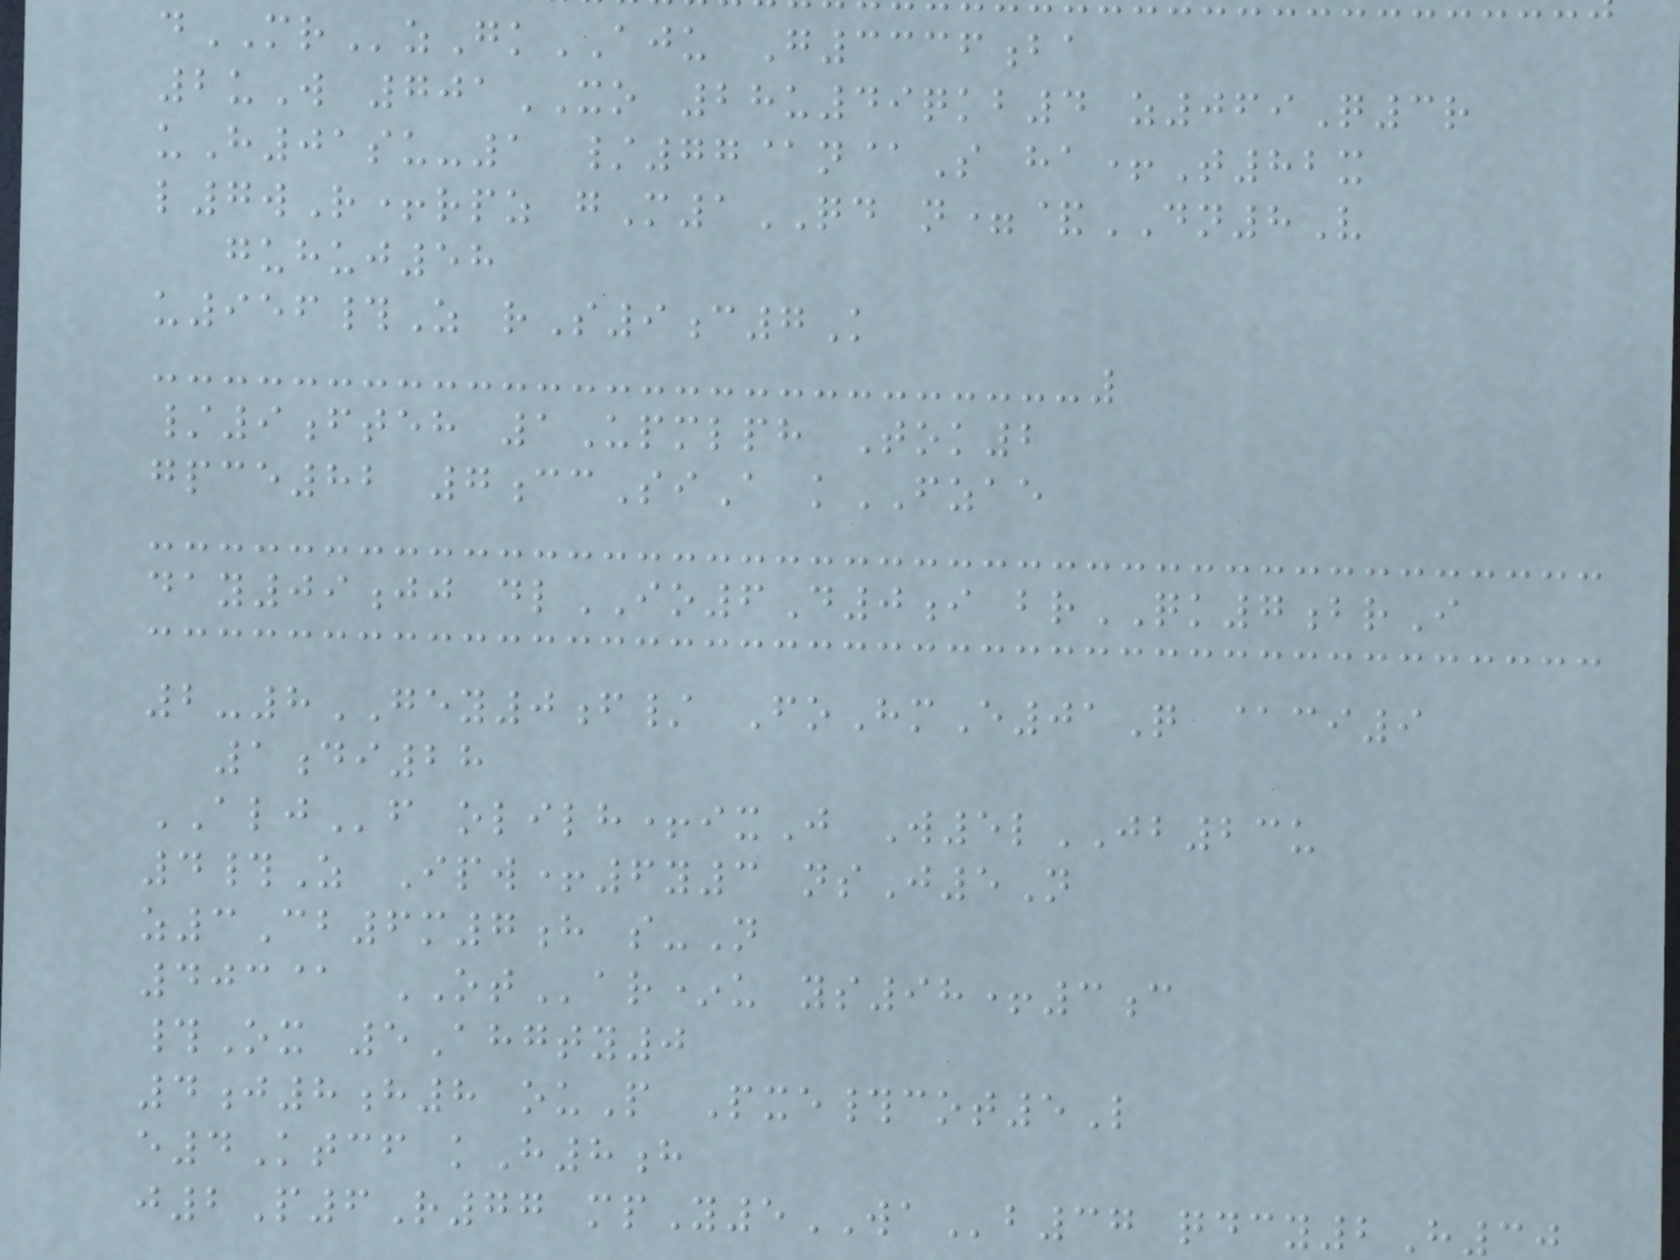dMRzGkAJU G3336ba
2uW 701XO 28u49qkb4 z069Q3r
uH01su-1 /77@n@S ha+T82x
l7wR+rpz gM1QD n=&DN8V
guhuj58
u956#Z rS9c7K
/9fteh 1Upmlph Tok2
gpce82 7ccSiA kFZAE
day09jj dlIO6D0i brQK7brI
2-8GEY0f/ FoHmE01Q @ci9
1di28
ALJf olilh+ixJ W5lJB23u
4#Z Ipw+6y3 nsJ5N
z3Cb6m7h s-N
403@ OTar*u ys98+3c
#Ox 5Ahgty0
4j8h8 ouP Pxe#cot5L
e4Ktcf kH8h
j2P6R77 mpY5WAb37 qdcy2H3
